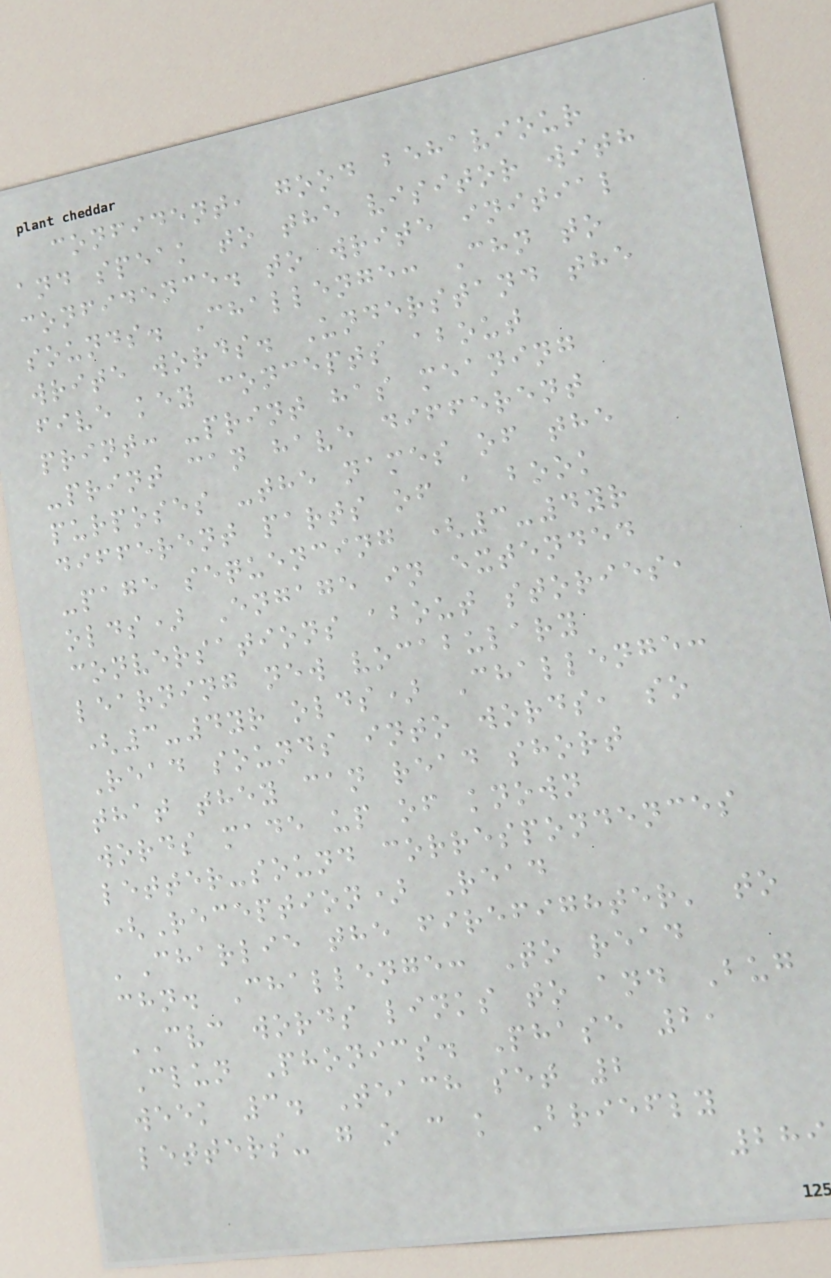confident, good behaviour
and speak to the visitor with
confidence. to write initial
sounds. Challenge: Chn to
write words. Understand the
five key concepts about
print: -print has meaning
-print can have different
purposes -the names of the
different parts of a book
-page sequencing (3-4yr
olds) Engage in extended
conversations about stories,
learning new vocabulary
(3-4yr olds) Challenge:
Read sounds into words, so
that they can read short
words made up of known
letter-sound correspondences
(Reception) Read
'Charlie the firefighter' to
chn. Challenge: To read
CVC words links to and Bug
Clun Phonics. Phase 2,
week 3. Teach set 2
letters- g o c k Briefly
289
